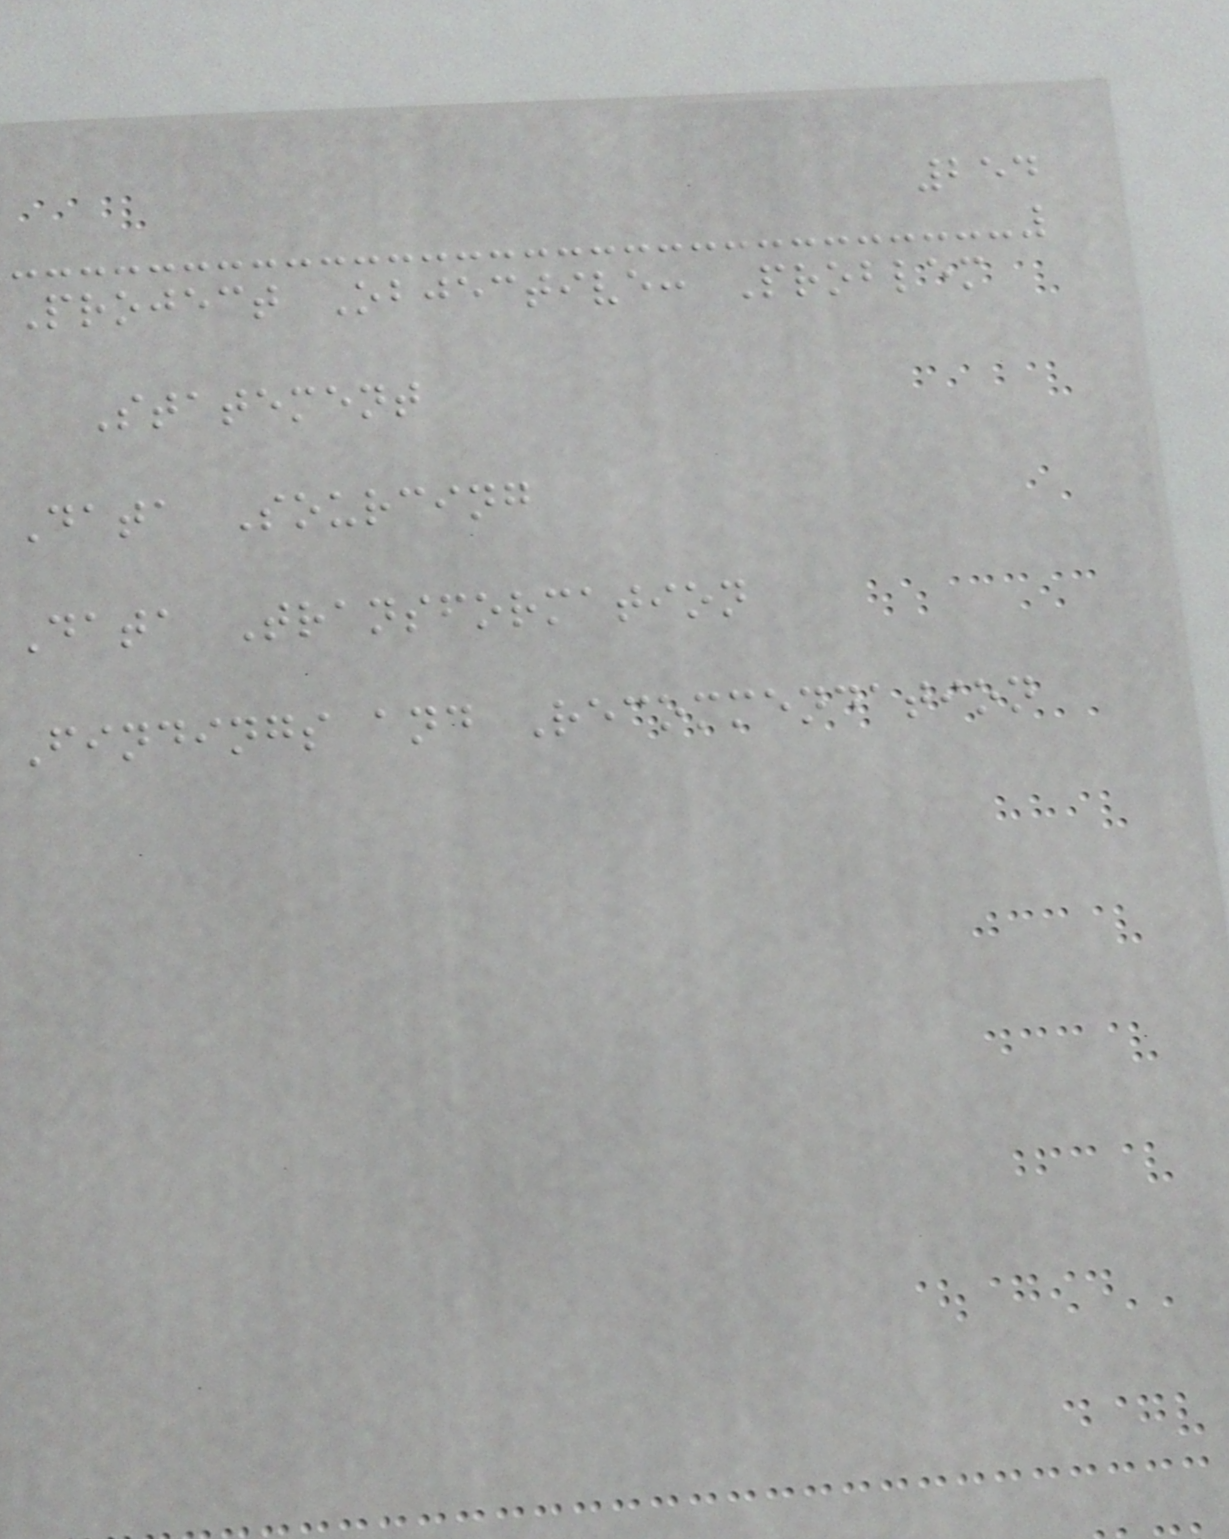254
Project Objective: Problem
Statement
Data Sourcing
Data Transformation
Findings and Recommendation
